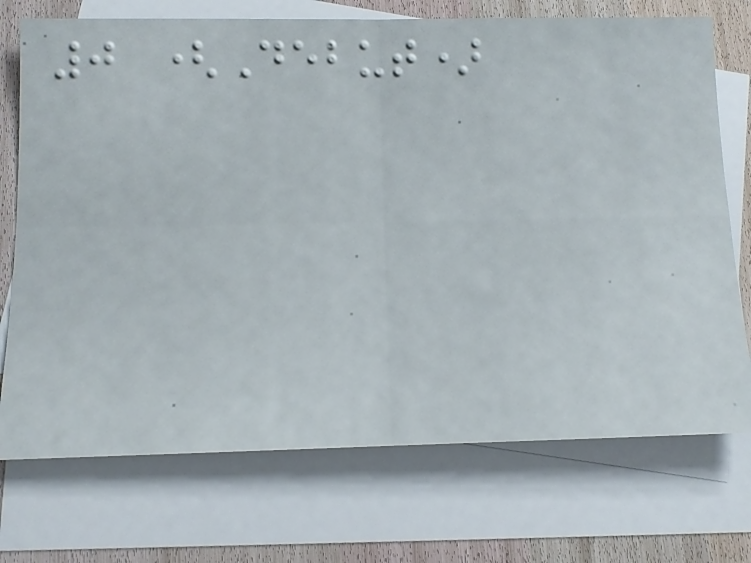0 (Debut)
